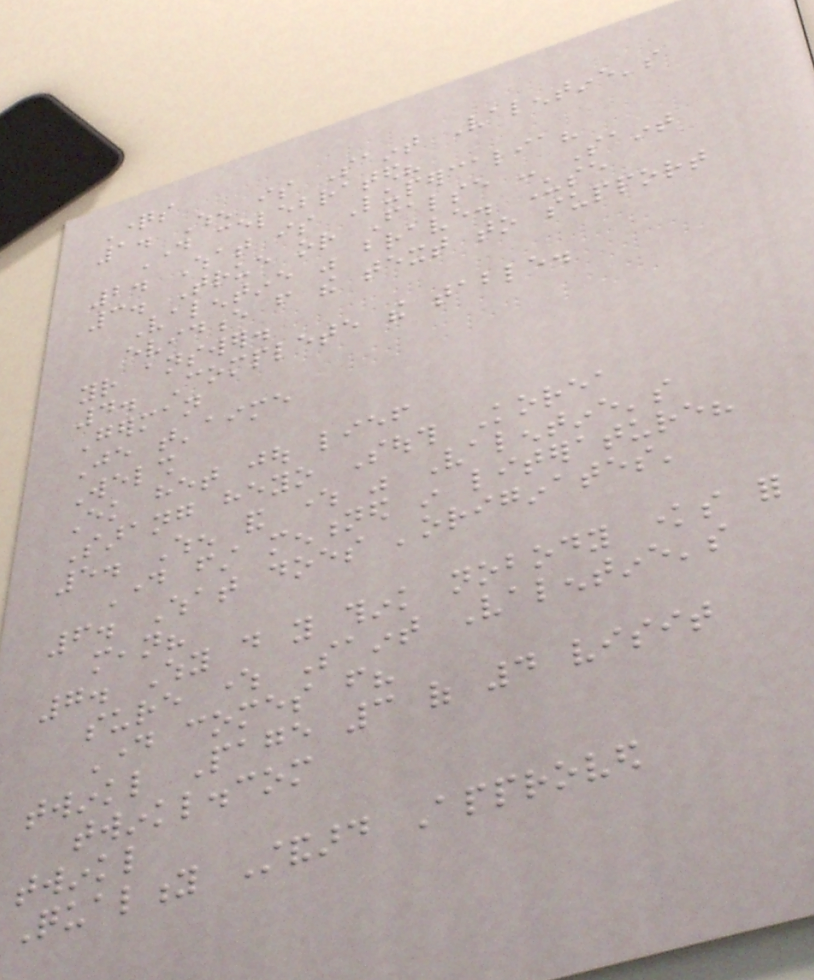Questions
1. When is Saint Valentine's
Day celebrated?
2. What is Lupercalia?
3. True or False - Saint
Valentine was brave. Use
evidence from the text to support
your answer.
4. Complete the table.
German
Je t'aime
Welsh
Ek het jou lief
Sarang heyo South Korea
5. When and where was Valentine's
Day first mentioned in literature?
6. What does 'originates'
mean?
7. Why do you think nobody knows for
sure where Saint Valentine's
Day comes from?
twinkl Page 3 of 4 visit
twinkl.com
twinkl
Quality Standard Approved
